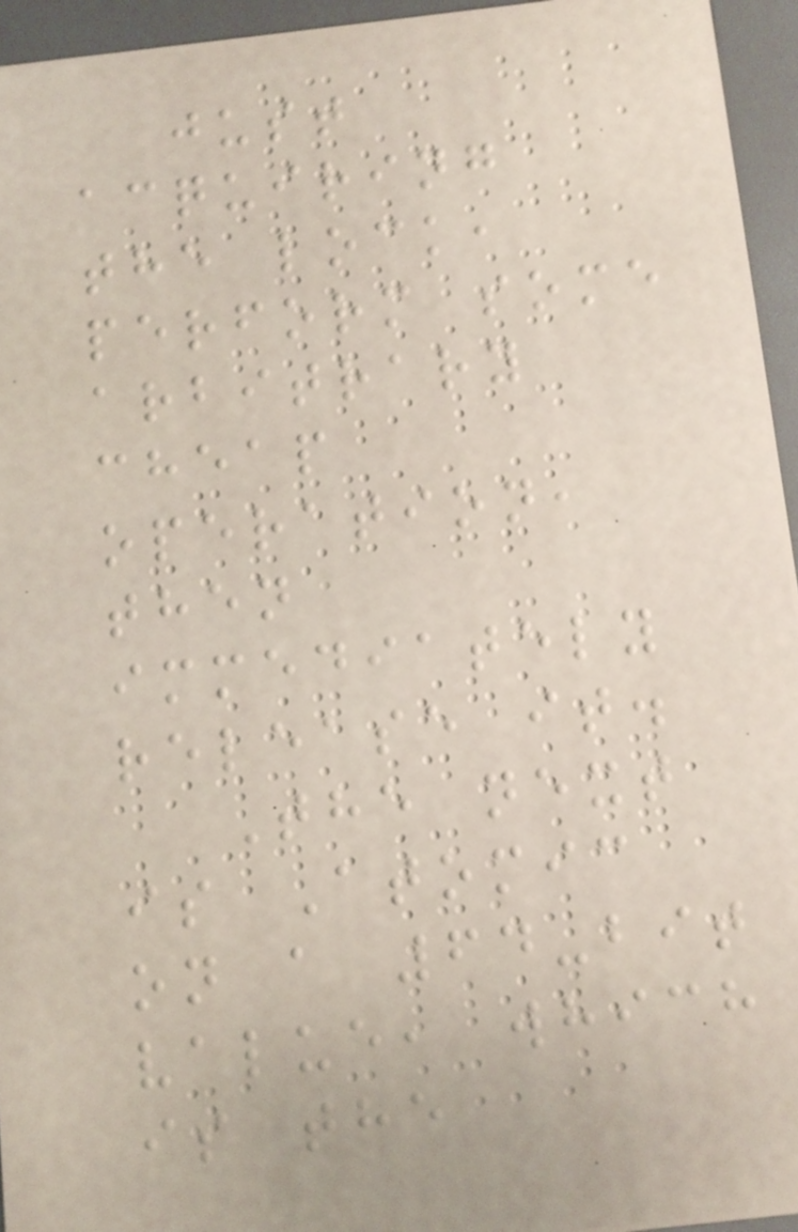just
acquiring
the lock,
perform some
arbitrary
cheap
operation,
then
immediately
release it.
The next
is Atomic
on a 64-bit
value, which
is the
